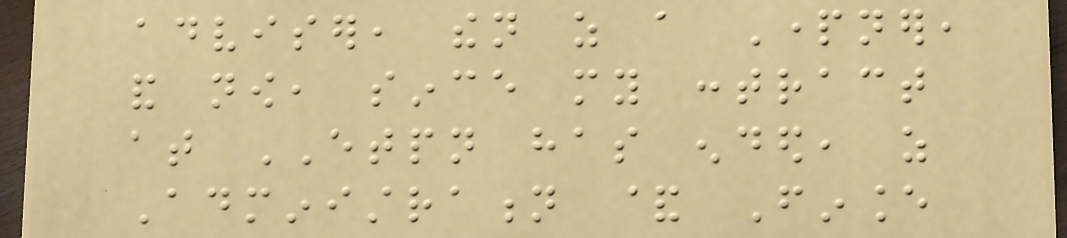adviser, then as a Partner,
and now, since my contract
at ETPN has ended, as
Administration & Finance
